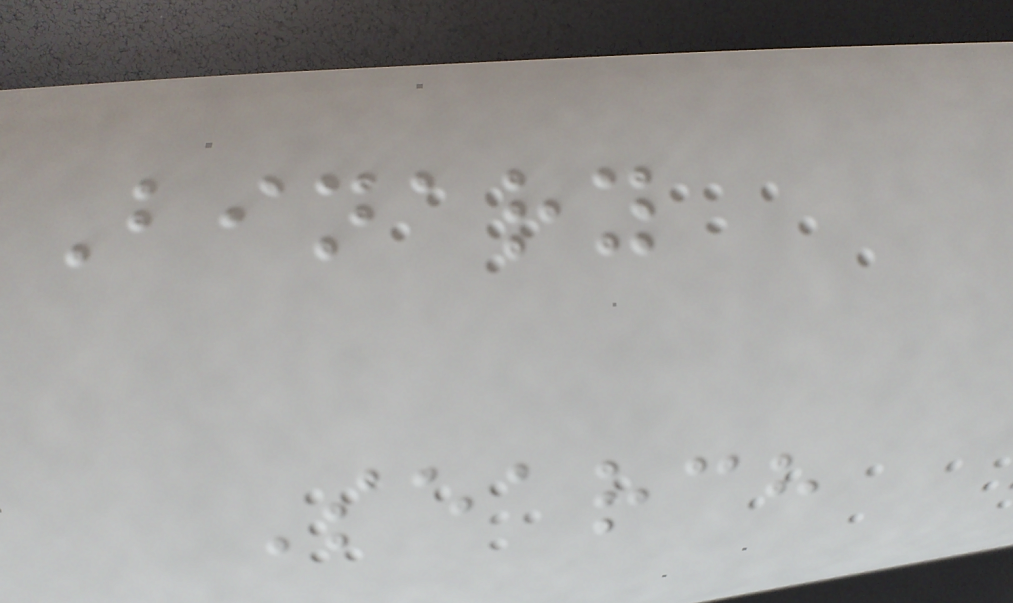Binary
Search
